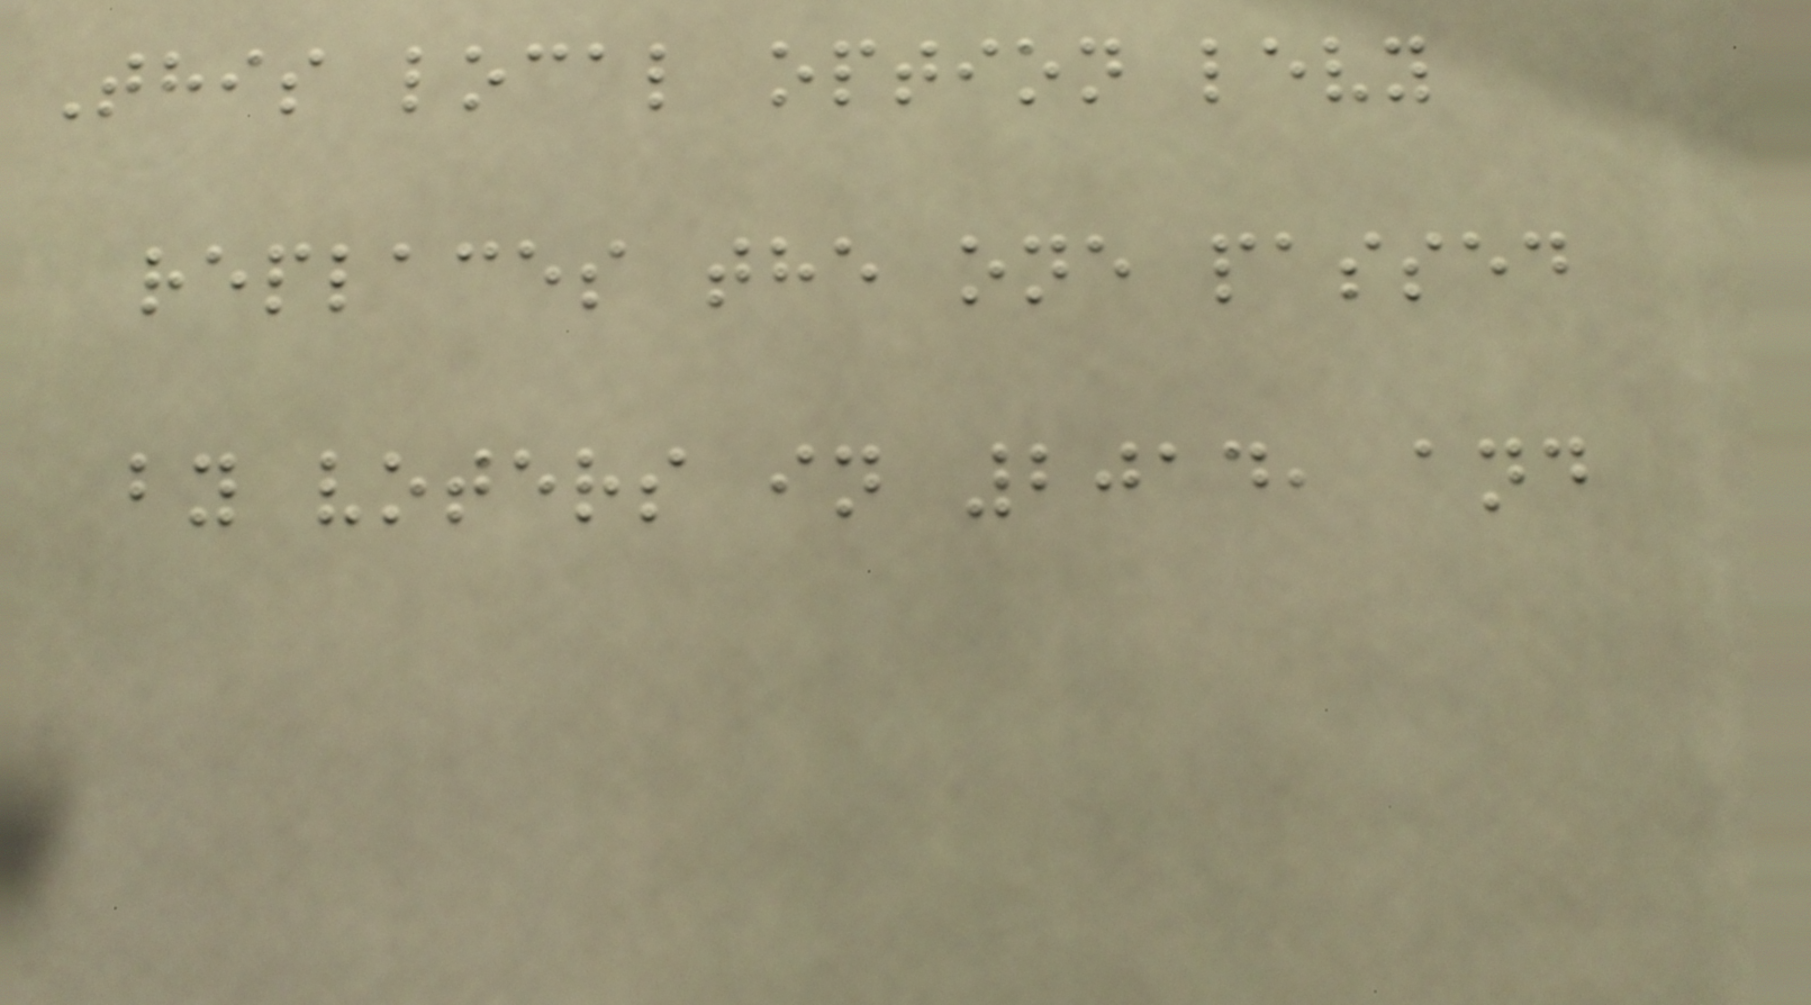This local option levy
replaces the one passed
by voters in 2014, and
